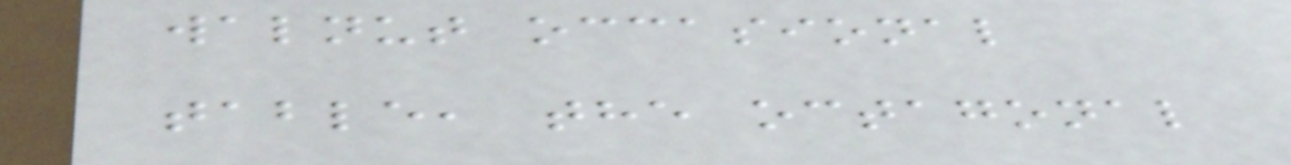walnut occasional
table, the octagonal
